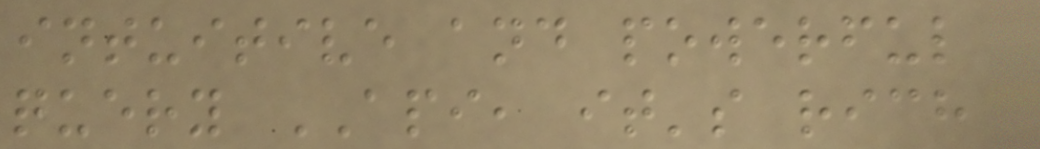intuitive and powerful
query API, it's rich
